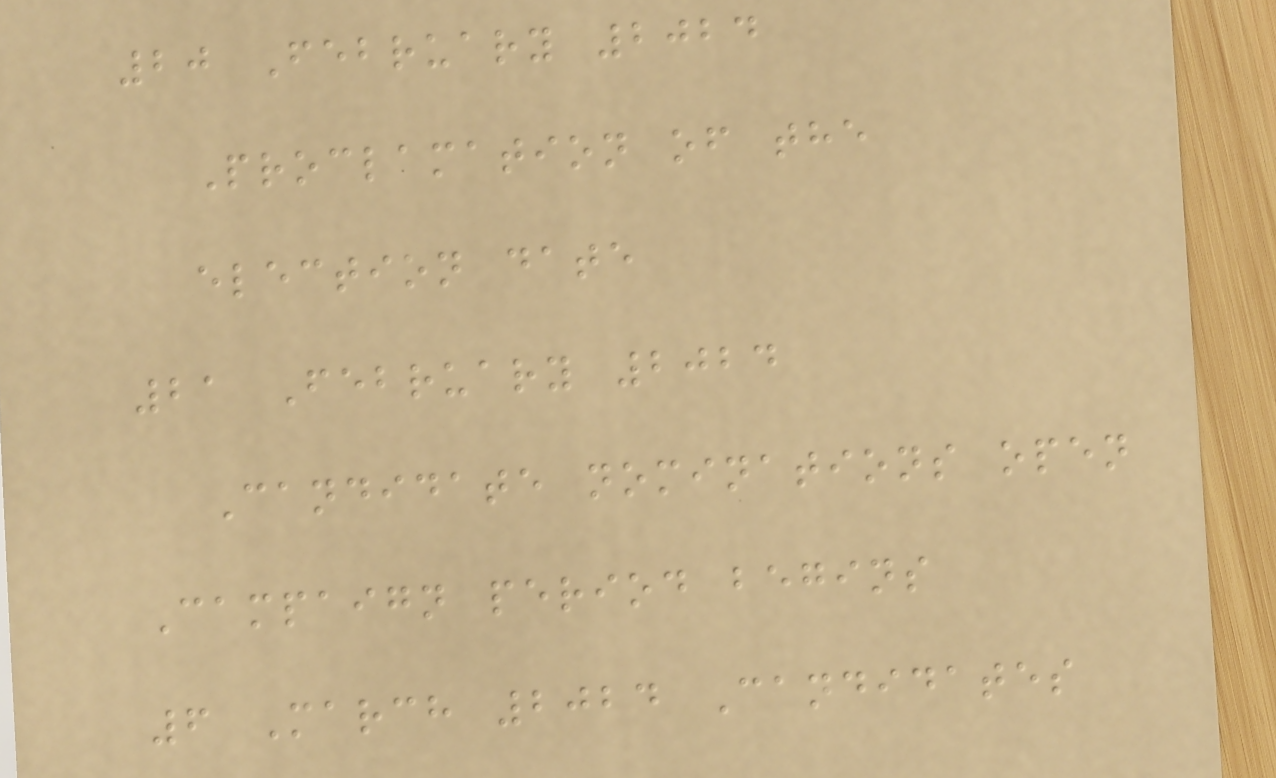20 February 2024
Proclamation of the
election date
21 February 2024
Candidate nominations open
Campaign period begins
6 March 2024 Candidates
